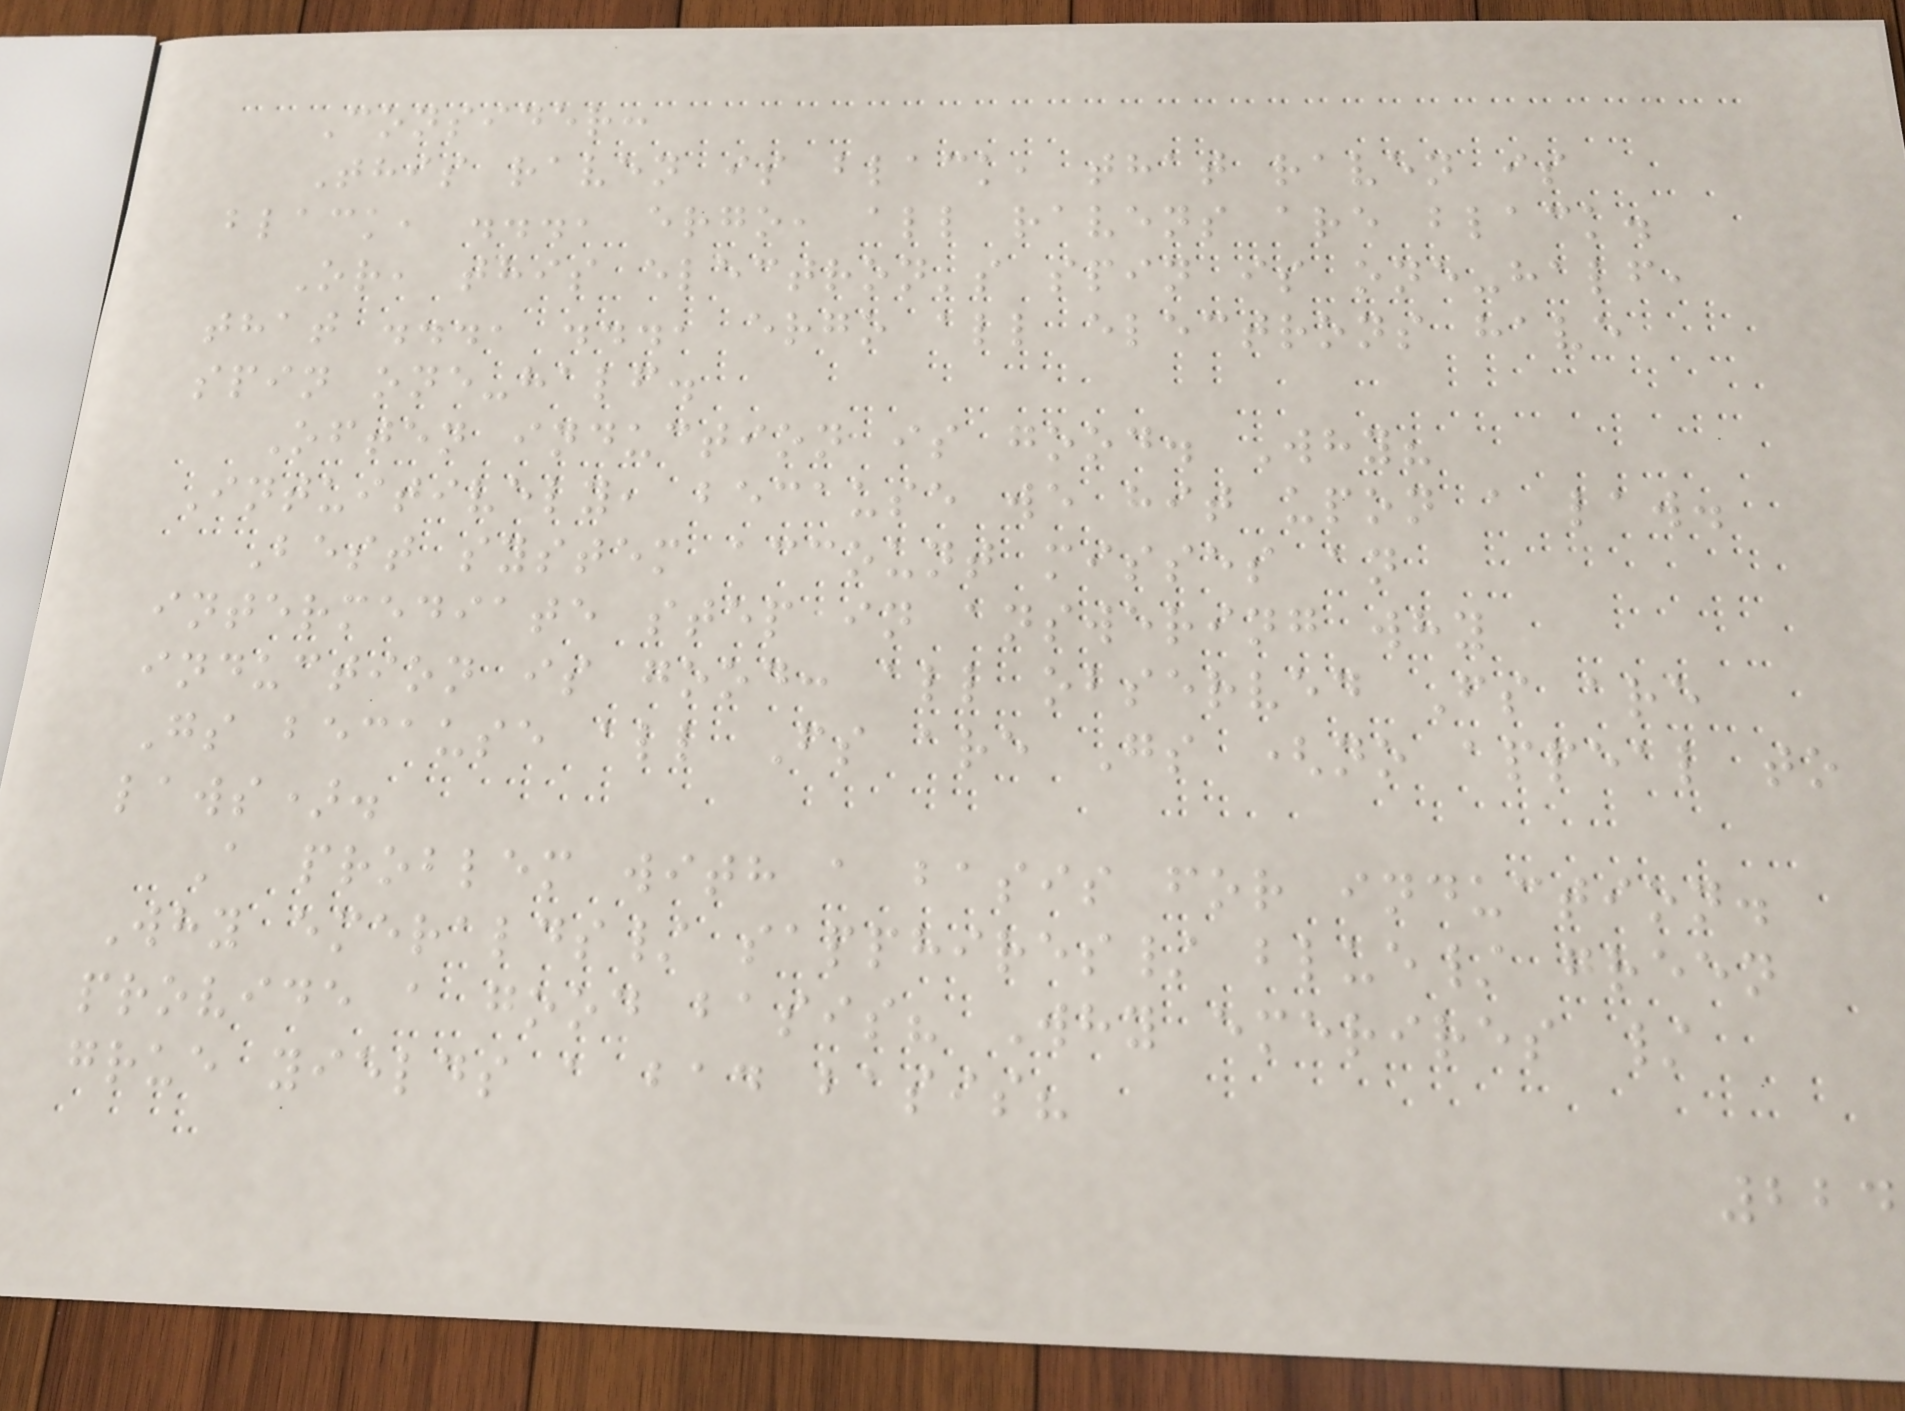Consider:
This raven is black, that raven is
black, ..., ergo, all ravens are black.
Or, this electron's spin is one-half,
that ..., ..., ergo all electrons have
spin one-half.
Often induction is good. Why?
Intuitively, because we hit upon a law.
Best system account misses an
intermediate step in answering why
induction is good: all observed Fs are
Gs because all Fs are Gs (no appeal to
laws).
A problem with a basis for induction.
Why emeralds/ sapphires/ blue/ green
provide a good basis? Why emerires /
grue yields a bad basis?
224
